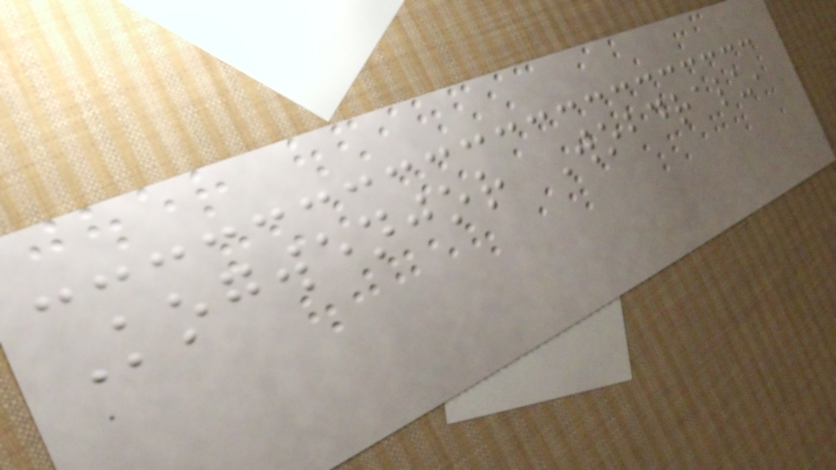Kogwenjor Wobdralu,
